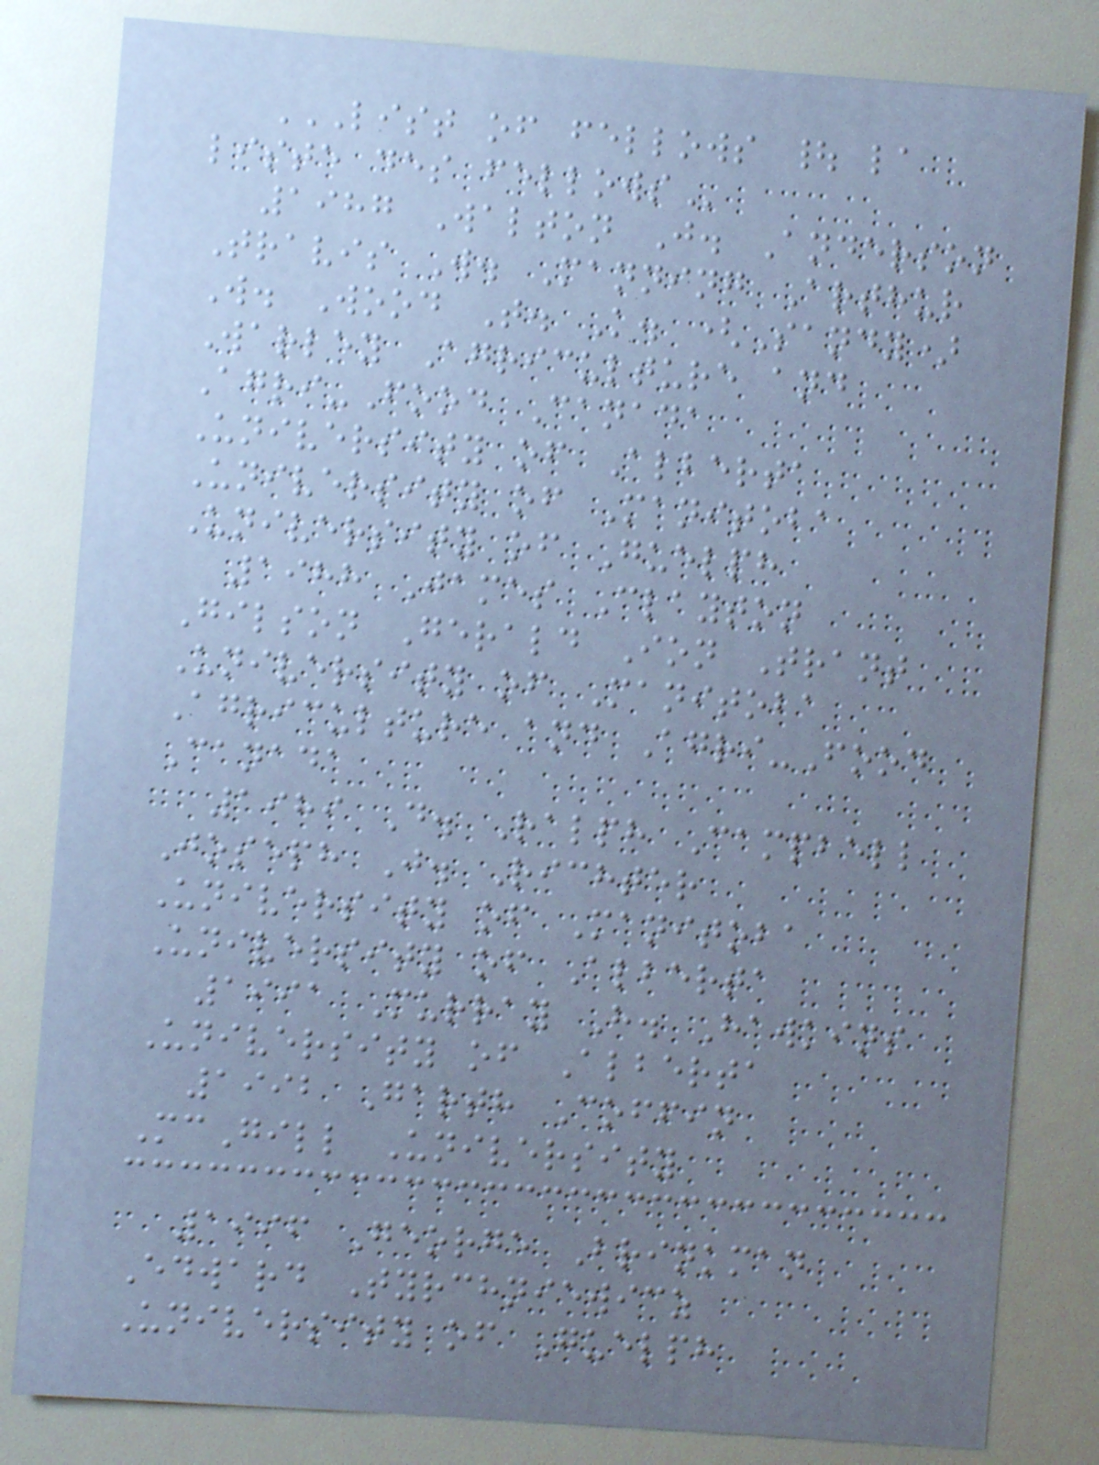LIST OF FELLOWS | LA
LISTE DES FELLOWS
1987 Walton J. Anderson
Travis W. Manning Arthur
W. Wood T. K. (Sandy)
Warley Agriculture and
Agri-Food Canada
University of Alberta
University of Manitoba
University of Guelph
1988 James Clayton
Gilson Gerald Ion Trant
University of Manitoba
Agriculture and Agri-Food
Canada
1989 D. Ralph Campbell
Joseph J. Richter
University of Manitoba
University of Alberta
1991 Murray H. Hawkins
University of Alberta
1992 Garth Coffin
McGill University
1996 George Brinkman
Edward Tyrchniewicz
University of Guelph
